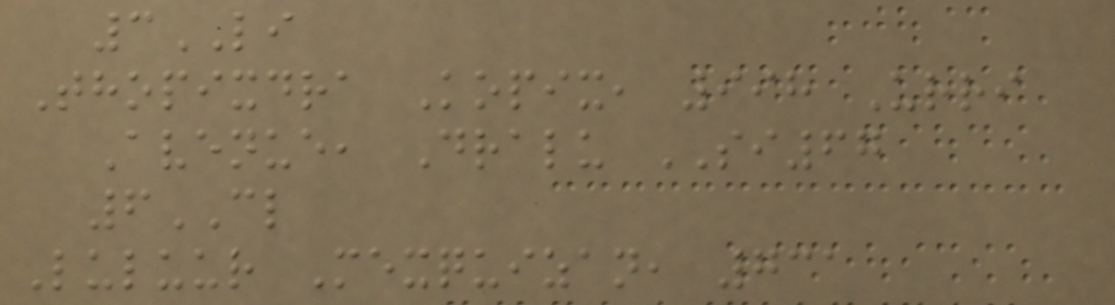3LI
Thopixdra Kopix, 998 Urri
Avenue, Dralu SI67
6CL
Luluur Mexquizan, 731
